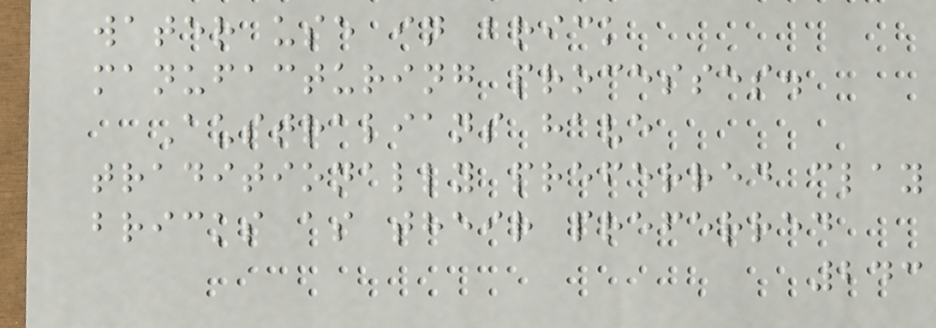water use in brick
manufacturing processes.
Australians have
traditionally preferred clay
bricks as their preferred
243
